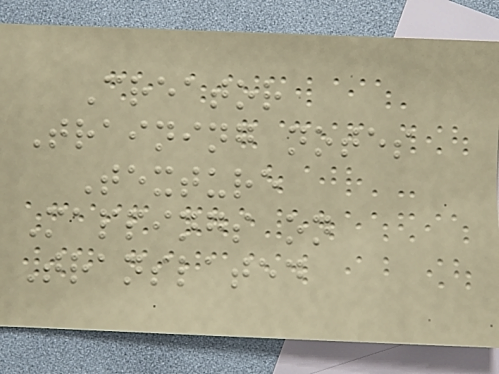Creator
Training notes
Texture
Mappings on
Translated
